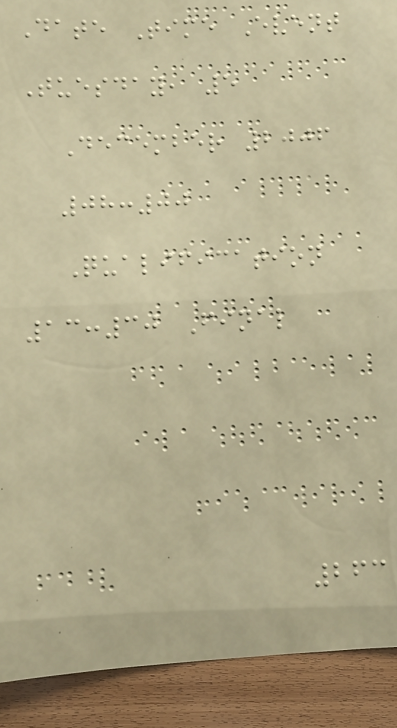Date Time Event
Tuesday, 5
December 2006
08:00
Qualification
13:30 Final
263
